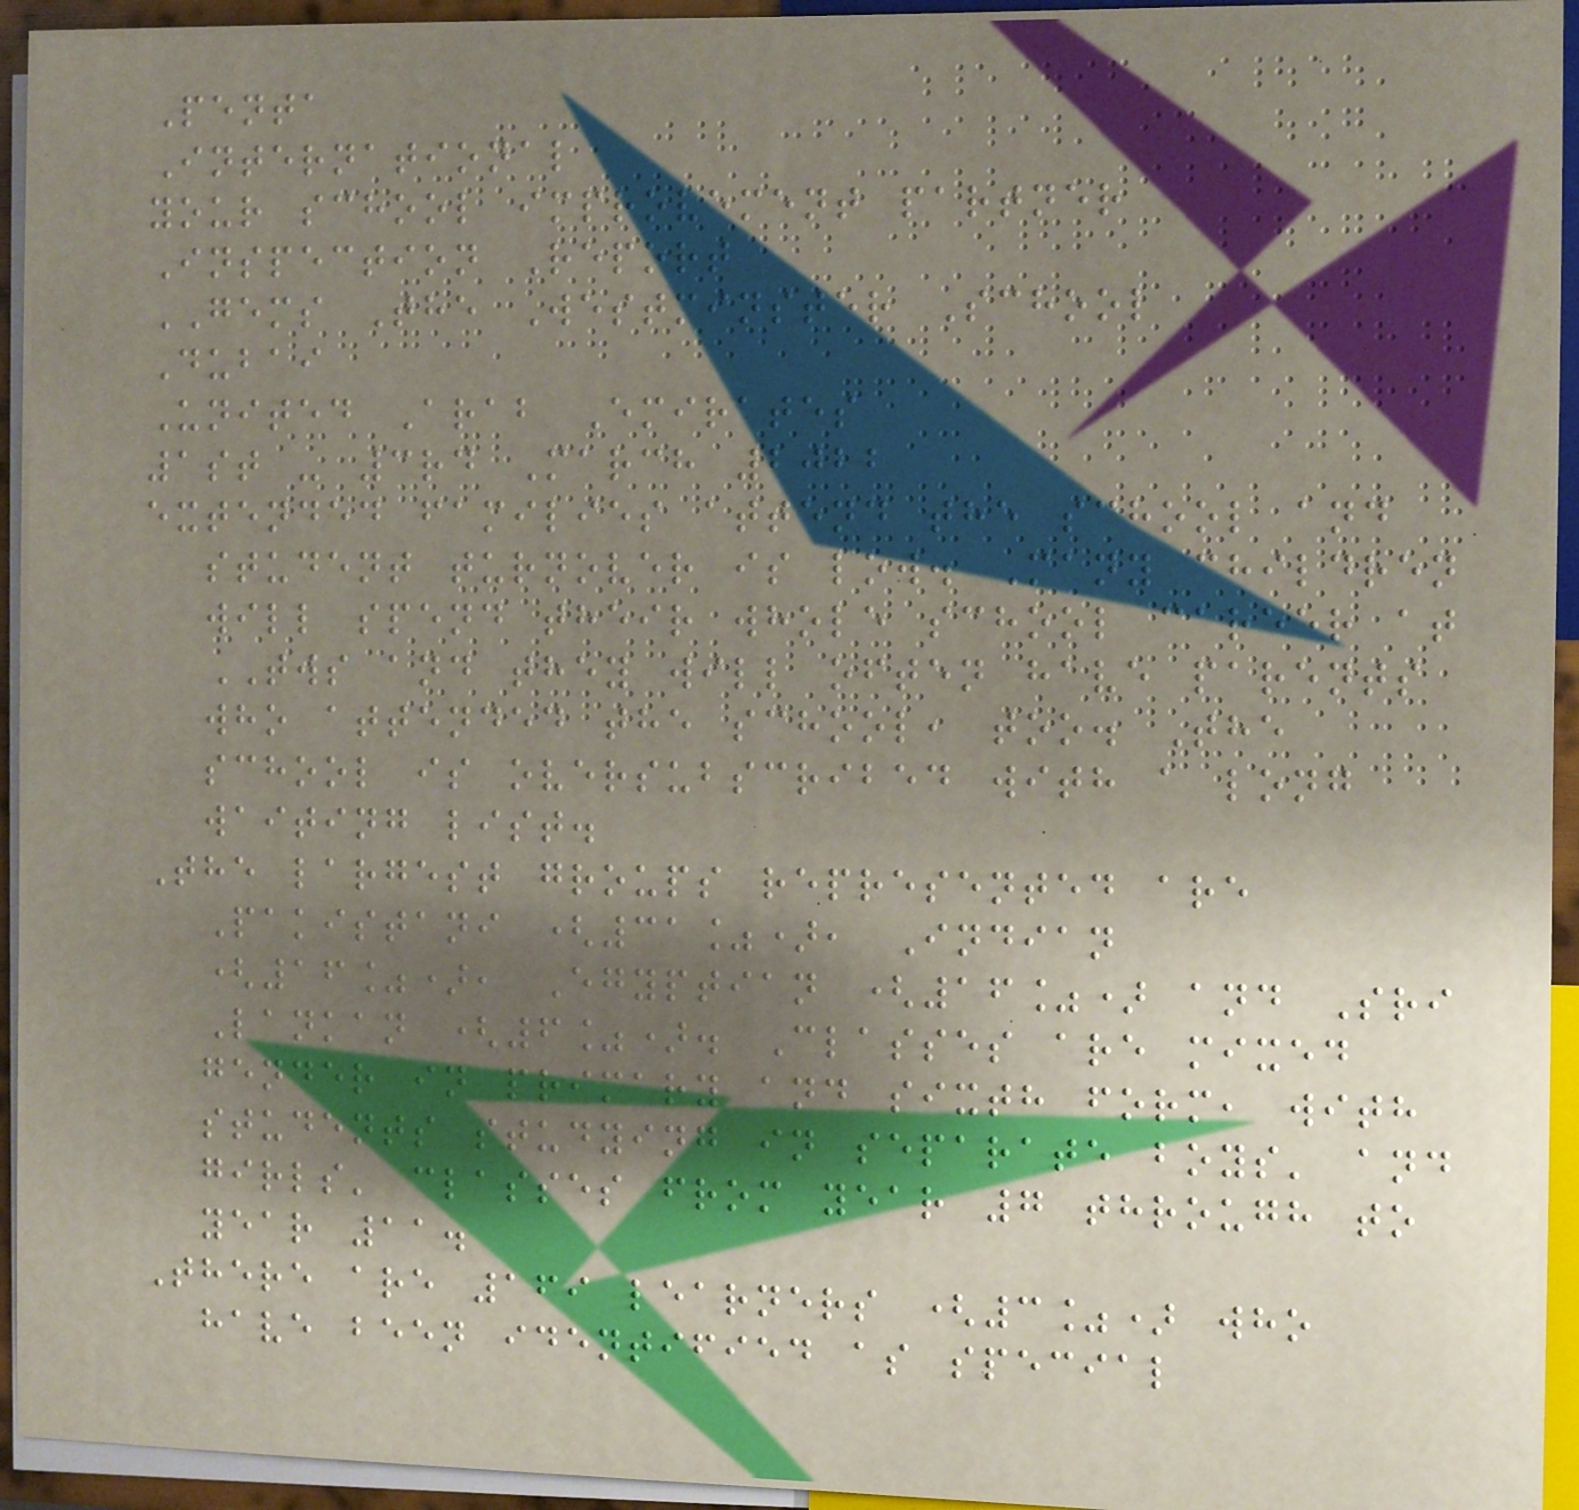Penta
International
your school improvement partner
Inspection Report
GEMS The Westminster School
Dubai
United Arab Emirates
1st - 3rd March 2022
extended families attend the school and
student turnover is low. Many children
will spend their whole school career at
TWS and they will often have parents
who attended the school, too. The
school is oversubscribed with a long
waiting list.
The largest groups represented are
Pakistani (31%), Indian
(16%), Egyptian (16%) and Sri
Lankan (6%). Classes are mixed
gender in primary and sixth form, with
students studying in separate boys' and
girls' classes from year 7 through to
year 11.
There are 169 learners (3%) who
have been identified as special
